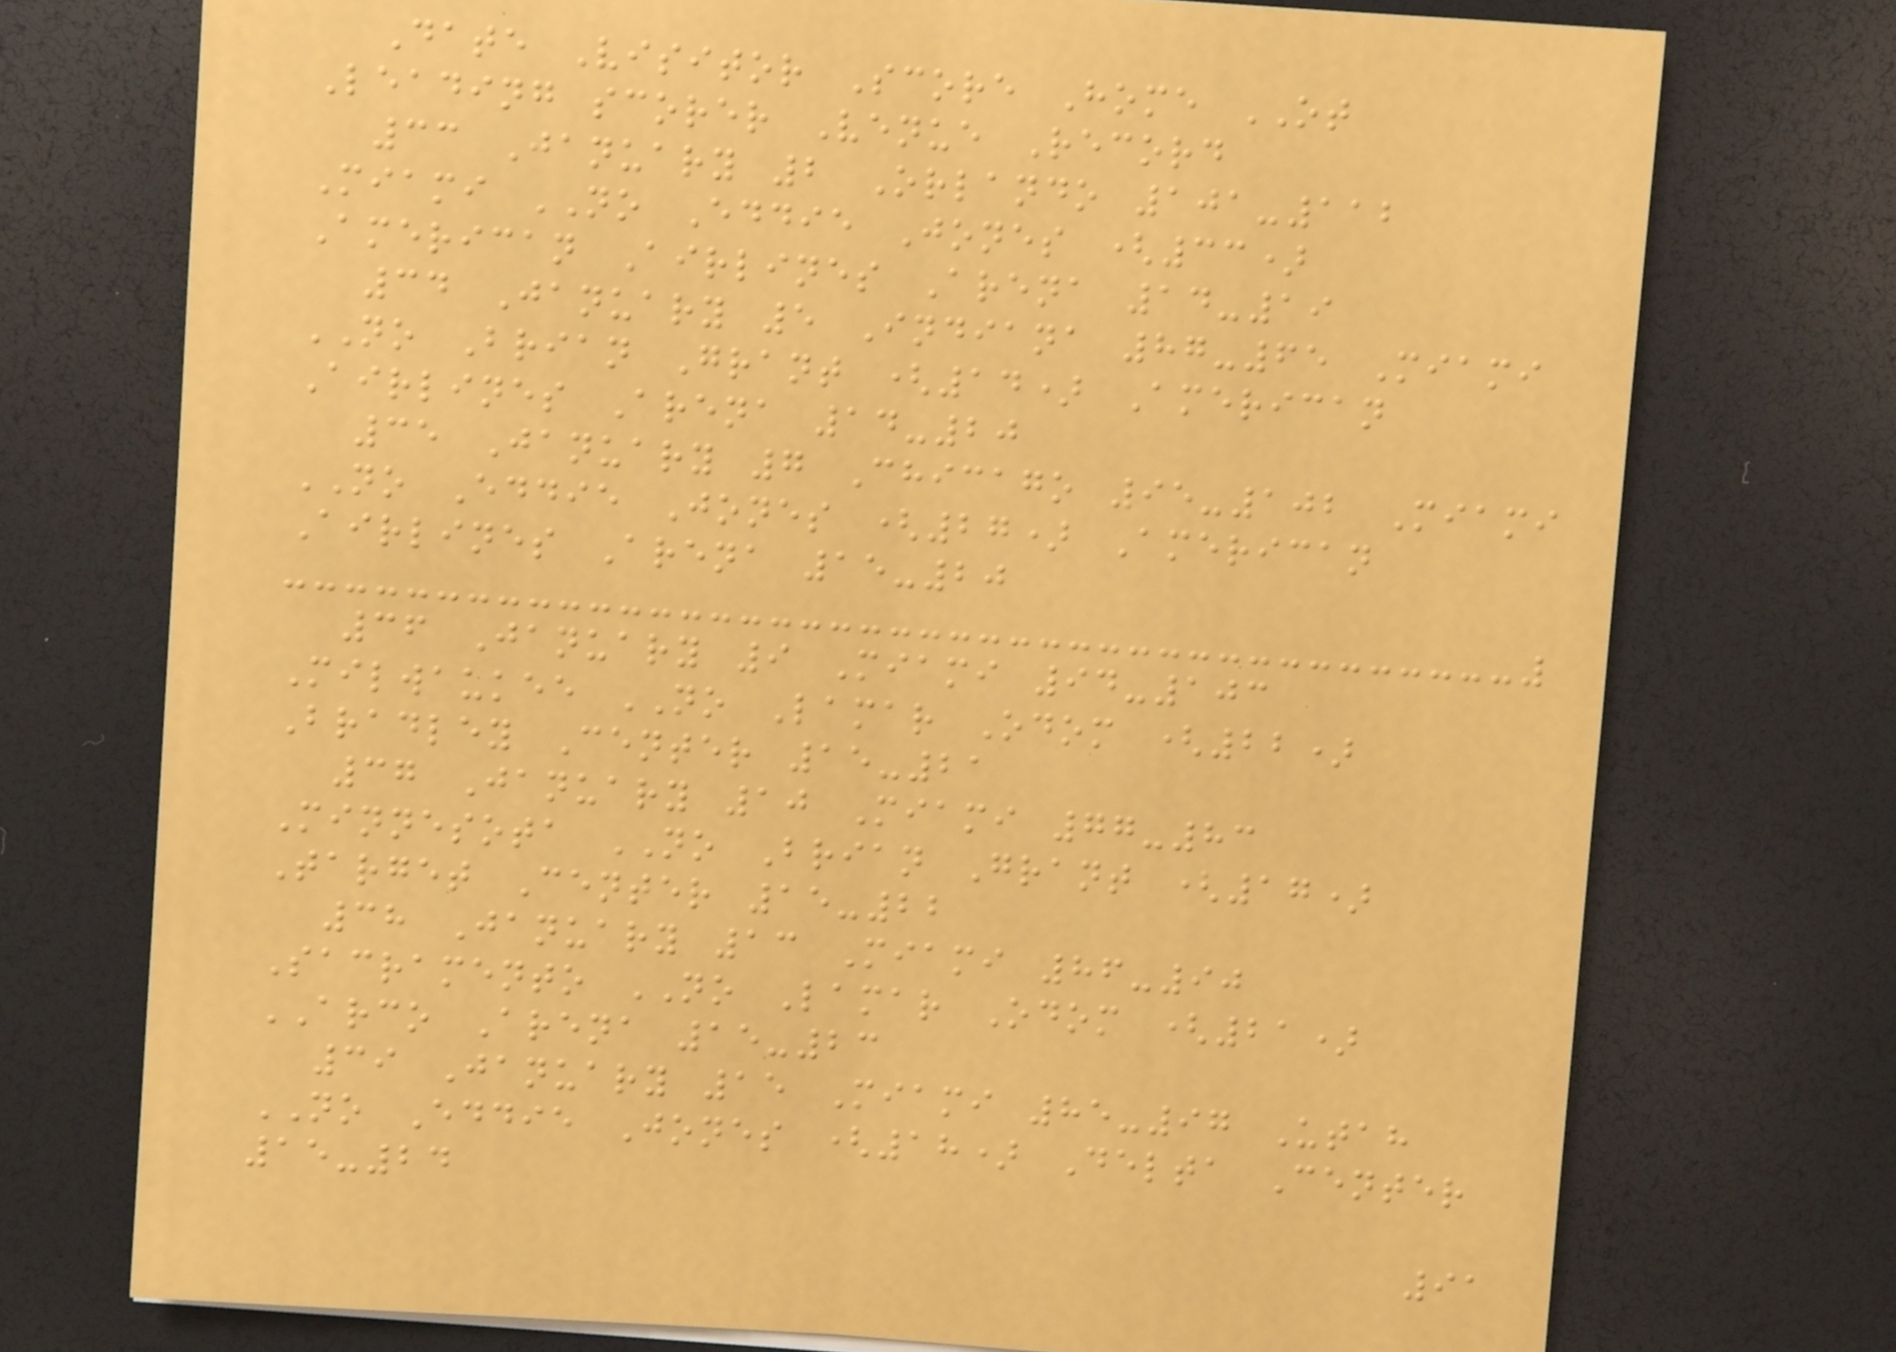Date Visitor Score Home OT
Leading scorer Venue Record
33 January 2 Orlando 101-112
Miami NO Eddie Jones (33)
American Airlines Arena 14-19
34 January 5 Indiana 87-65 Miami
NO Brian Grant (14) American
Airlines Arena 14-20
35 January 7 Chicago 95-102 Miami
NO Eddie Jones (27) American
Airlines Arena 15-20
36 January 9 Miami 94-103
Milwaukee NO Lamar Odom (22)
Bradley Center 15-21
37 January 10 Miami 77-83
Minnesota NO Brian Grant (17)
Target Center 15-22
38 January 13 Miami 86-90
Sacramento NO Lamar Odom (21)
ARCO Arena 15-23
39 January 15 Miami 85-97 Utah
NO Eddie Jones (18) Delta Center
15-24
91
